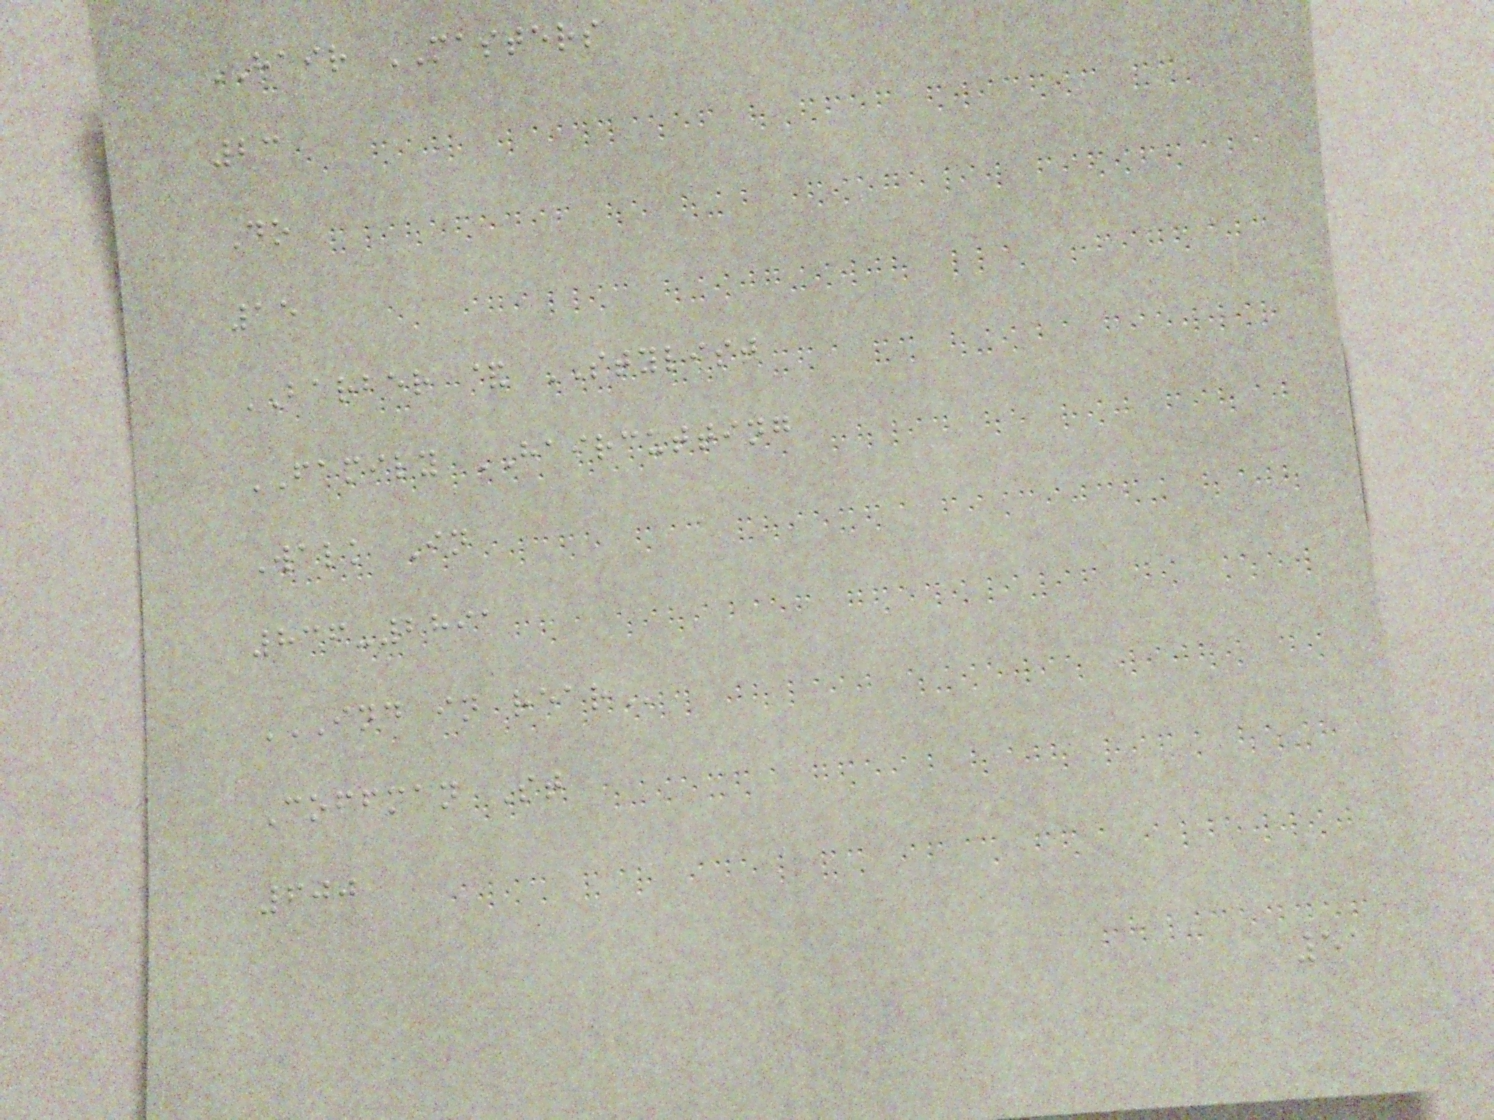HAIR MASTERS
23
Do
15
BARBER & STYLIST
FAMILY HAIRCUTTING
Walk In
836-2891
ING IN REAR
Coffman St
600
51
